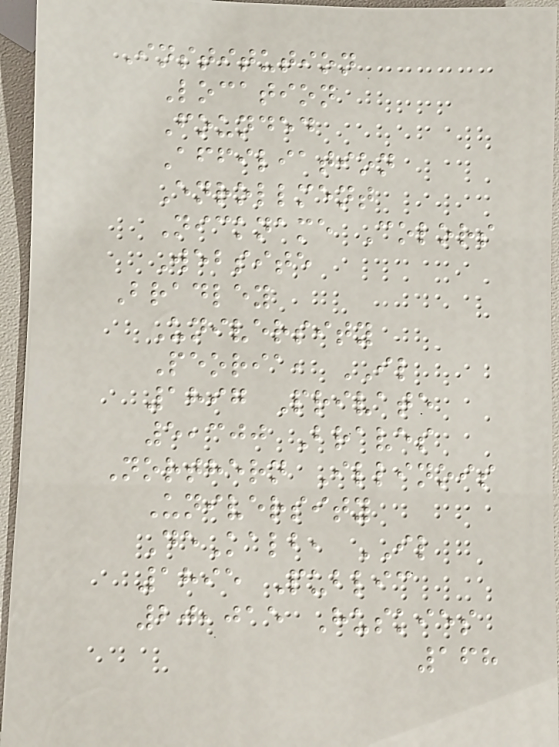Institution
Location
Founded
Affiliation
Enrollment
Nickname Colors
Website
Bradley
University
Peoria, IL
1897 Private
5,300 Braves
Northern Illinois
University
DeKalb, IL
1895 Public
20,015 Huskies
168
